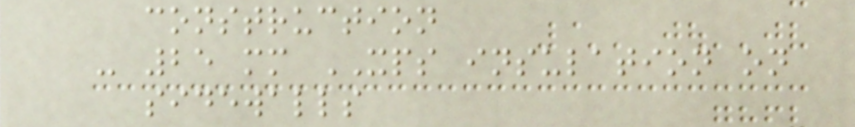construction
- 25 mm XPS insulation on
sidewalls
